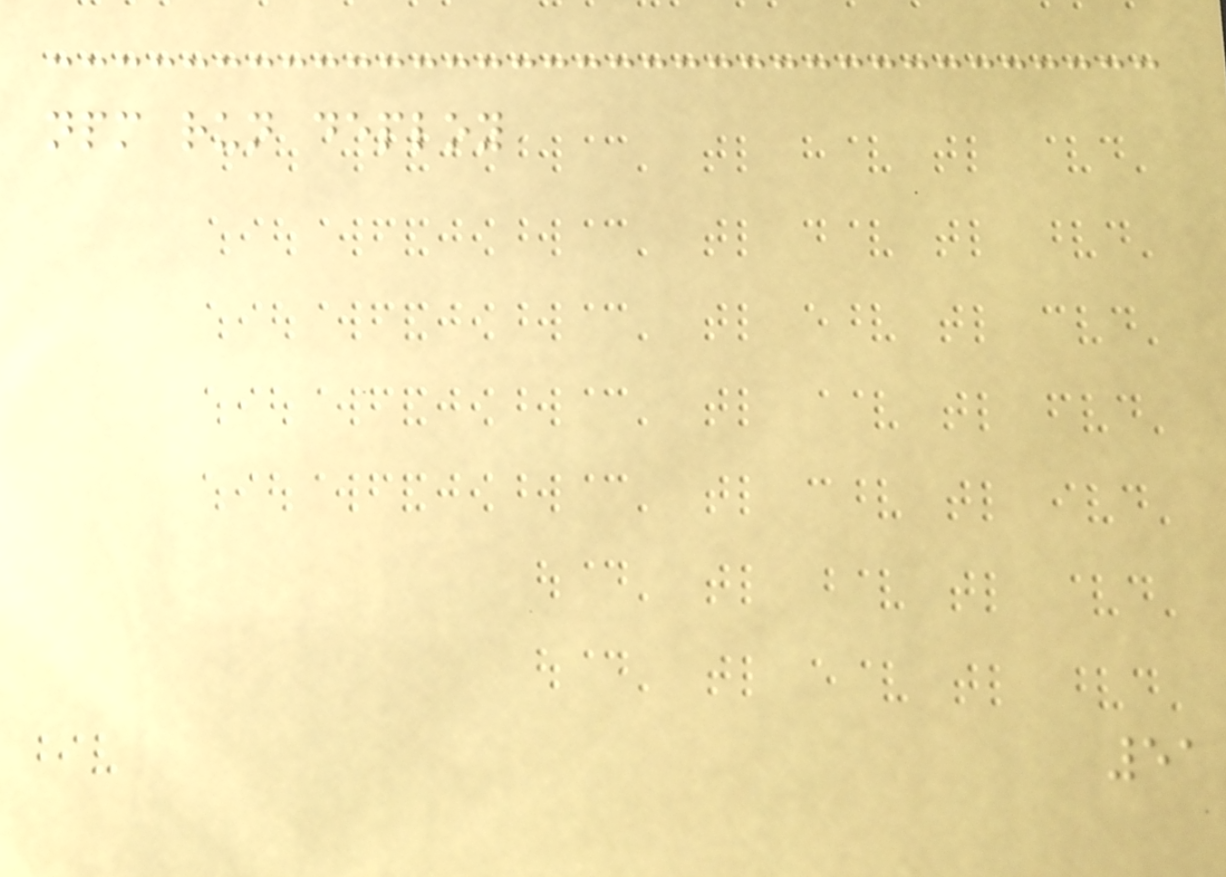npm run deploy
51
